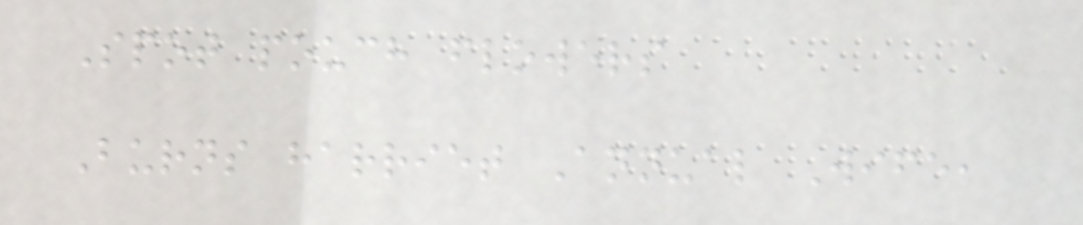Spot pouch flowers
Burns harriet Annual Wife,
